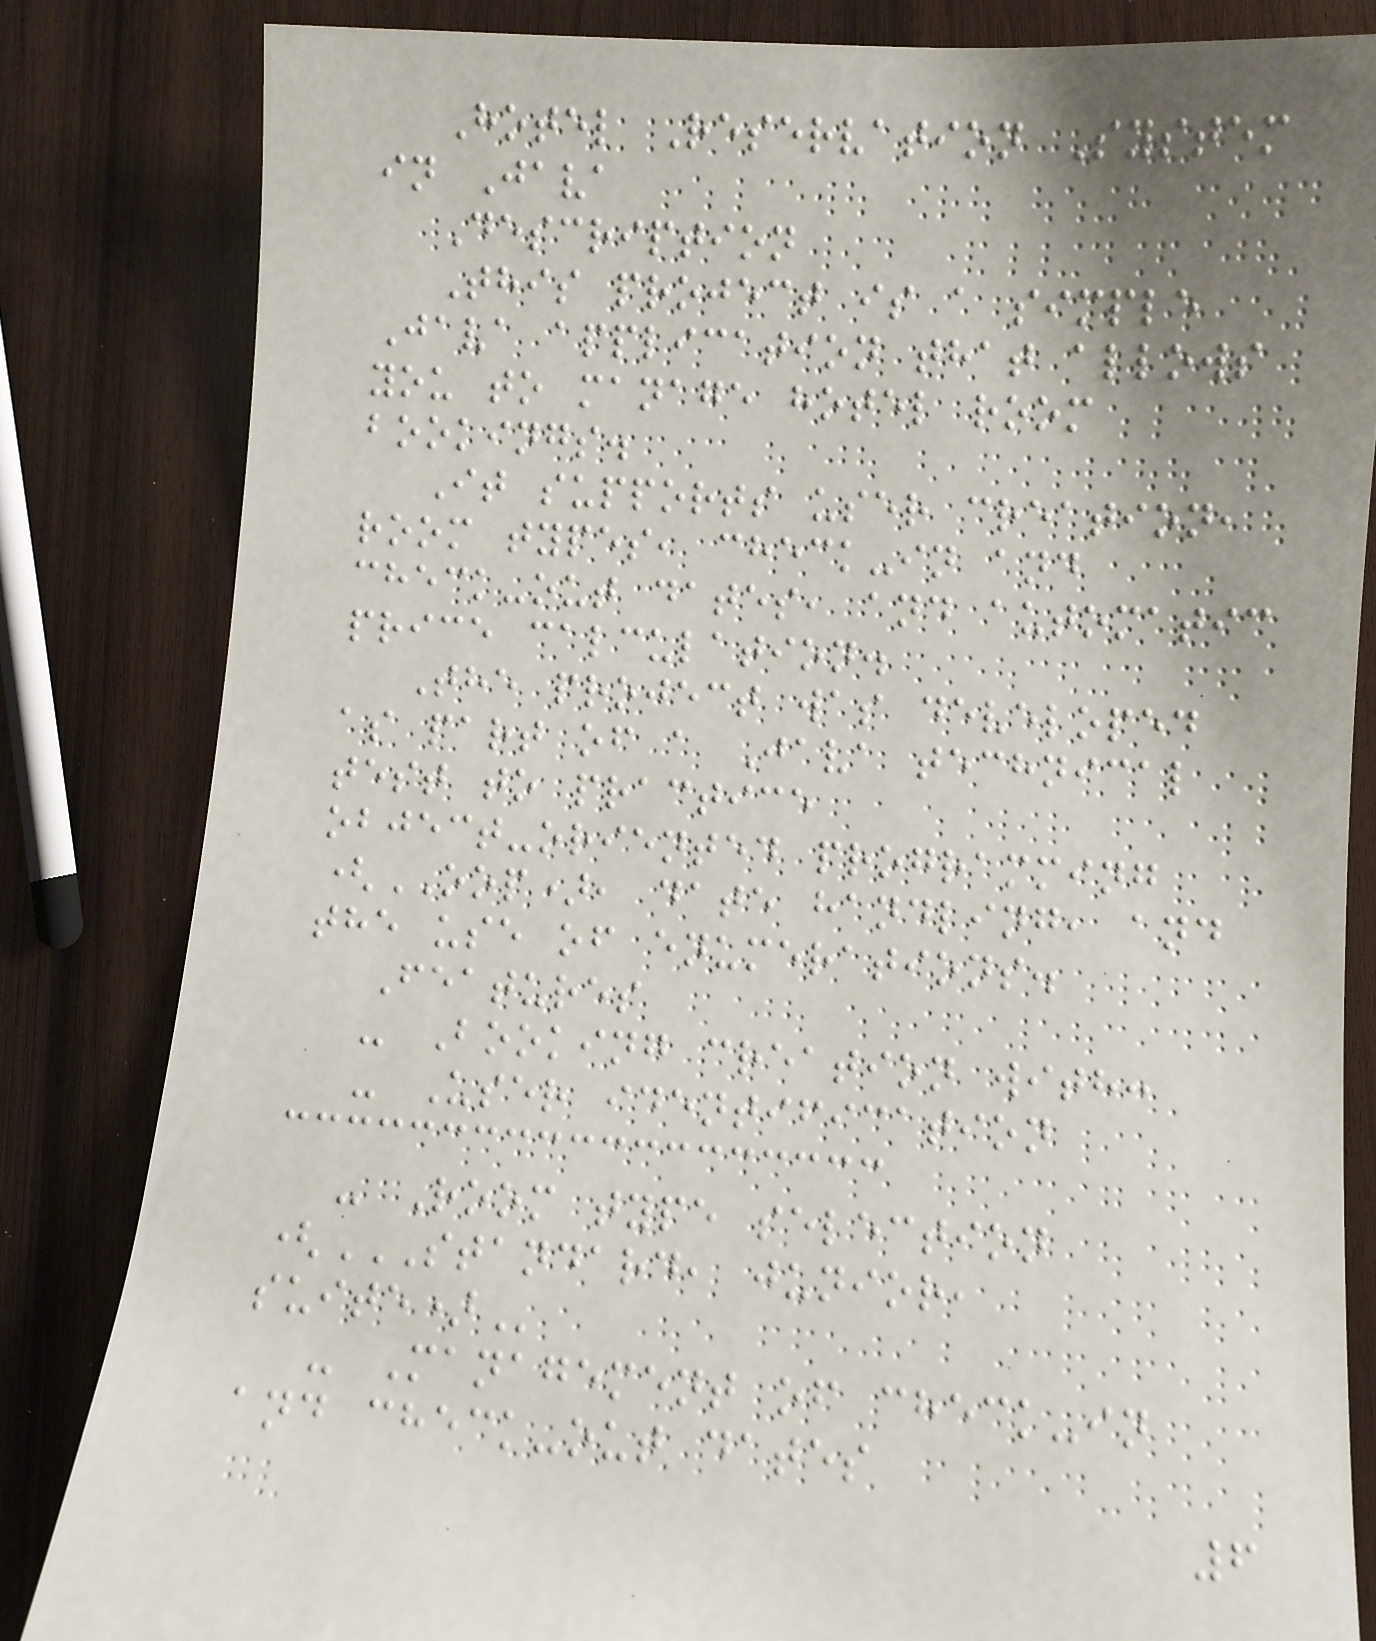Hotel Reservation System
in Java
Description
This project is a simple
Java application that allows
you to manage hotel room
bookings.
It supports user creation,
room types, check-in and
check-out dates, and automatic
price calculation.
The project was developed
as part of a Java technical
test to practice
object-oriented programming
(OOP), date handling, and
the use of enumerations.
Features
- Booking creation with:
- User identification
- Room type selection
(STANDARD, JUNIOR,
SUITE)
- Management of check-in
and check-out dates
6
